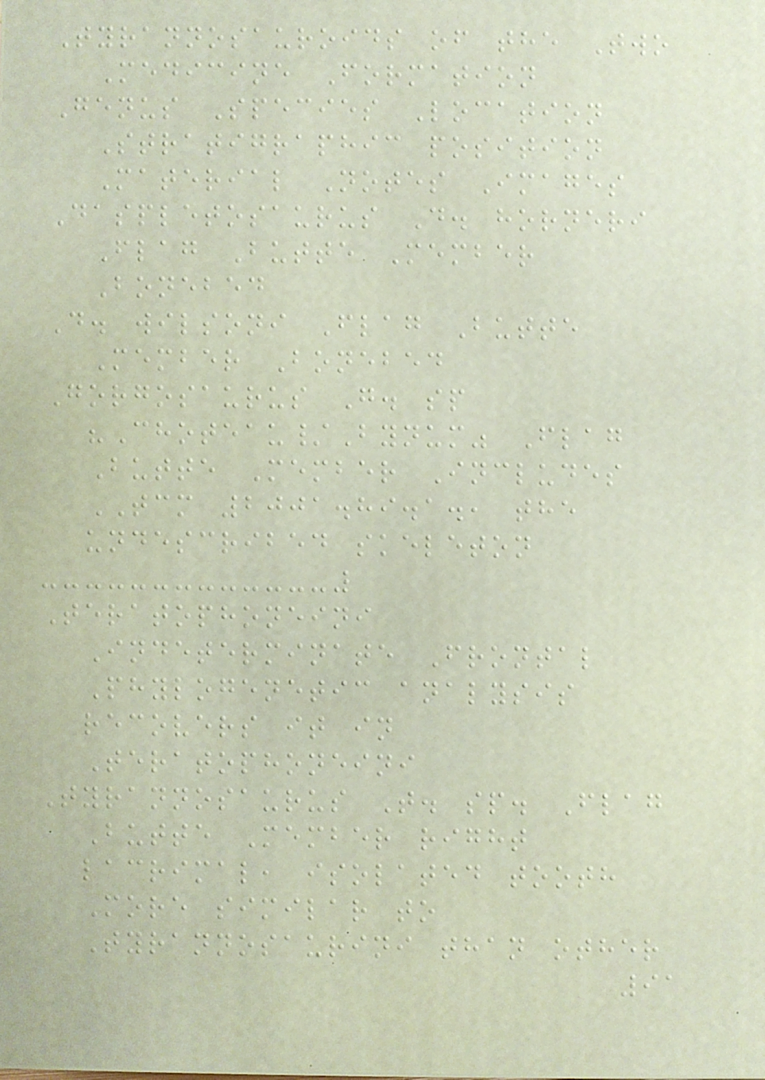Tyrannosauroids of the Two
Medicine Formation
Genus Species Location
Stratigraphic position
Material Notes Images
Daspletosaurus D. horneri
Flag Butte Member
Bonebed
D. wilsoni Flag Butte
Member Bonebed
Gorgosaurus G. sp
"Choteau/Bynum" Flag
Butte Member Includes
TCM 2001.89.1., the
undescribed skeleton
Teratophoneini
Indeterminate Frontal
Phylogenetic analysis
recovers it in
Teratophoneini
Tyrannosaurus T. sp. Flag
Butte Member right
lacrimal, isolated tooth
More similar to
Tyrannosaurini than other
91
